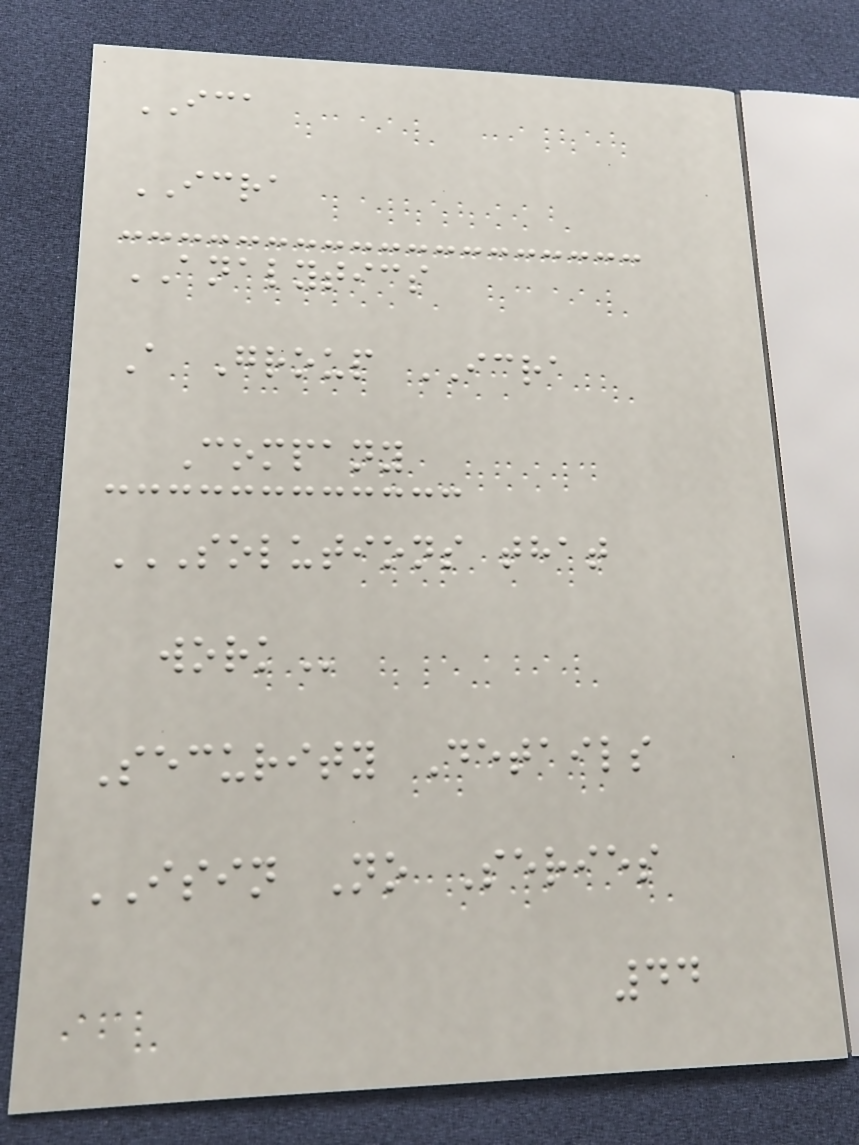ICA
ICRA
ANALYTICS
A Group ICRA
Company
SOLUTIONS THAT
WORK
Security Details
ISIN No Series
44
